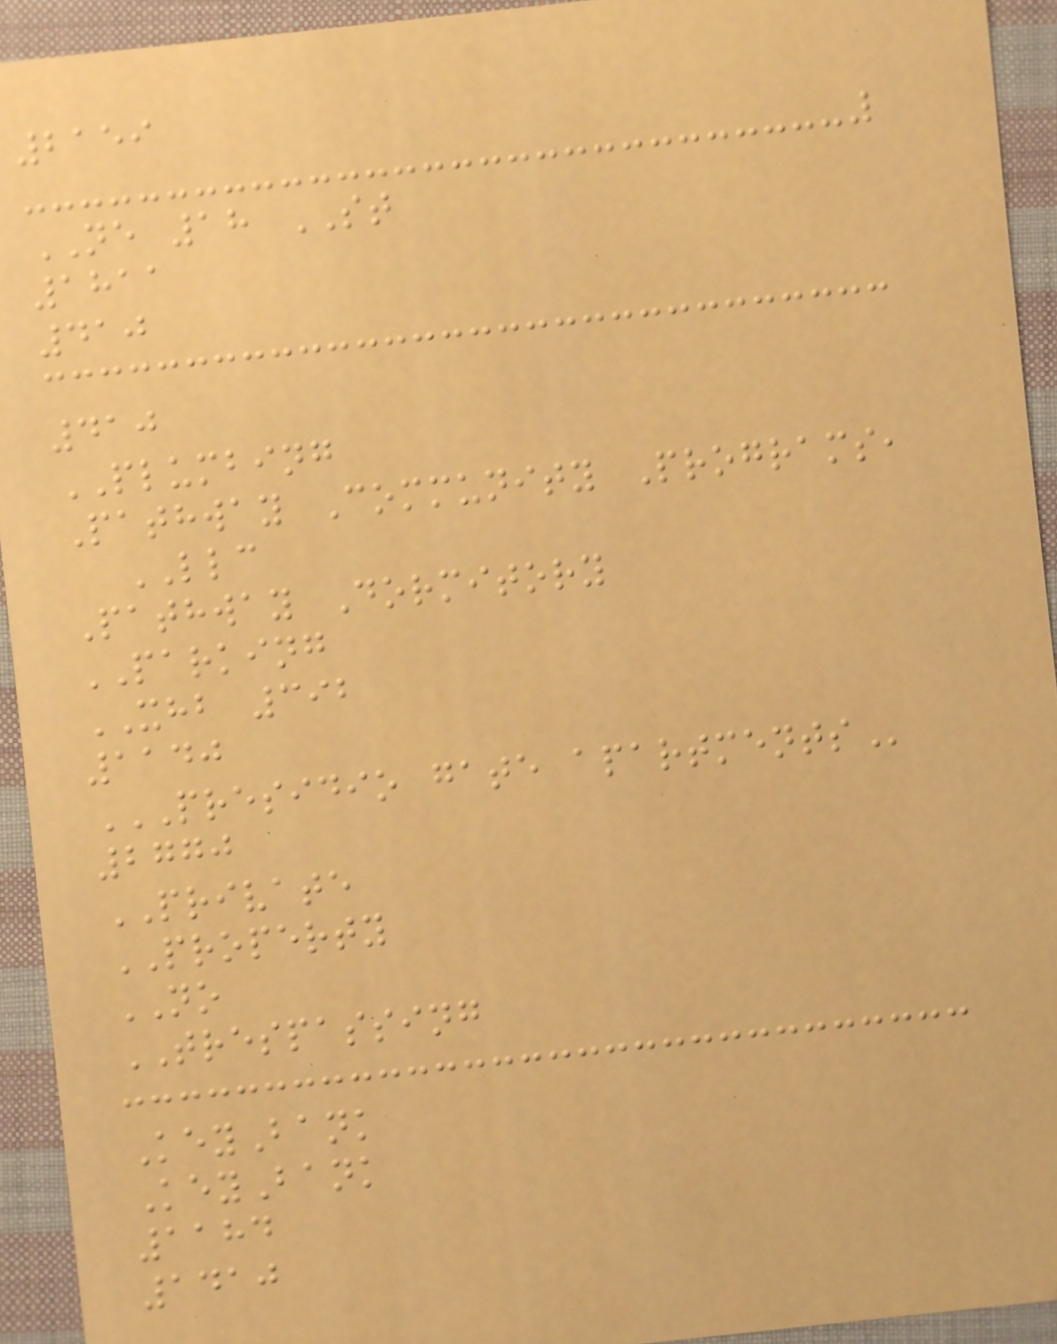2159
NE 18 ST
1811
410
410
PLUMBING
Pathway Community Programs,
LLC
Pathway Dormitory
PARKING
XHB 392
1140
PRESIDIO GATE APARTMENTS
2770
PRIVATE
PROPERTY
NO
TRESPASSING
KeyBank
KeyBank
1184
1410
